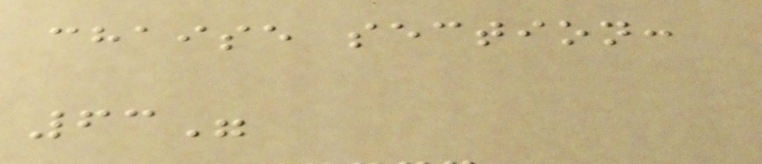chaise section:
63"
